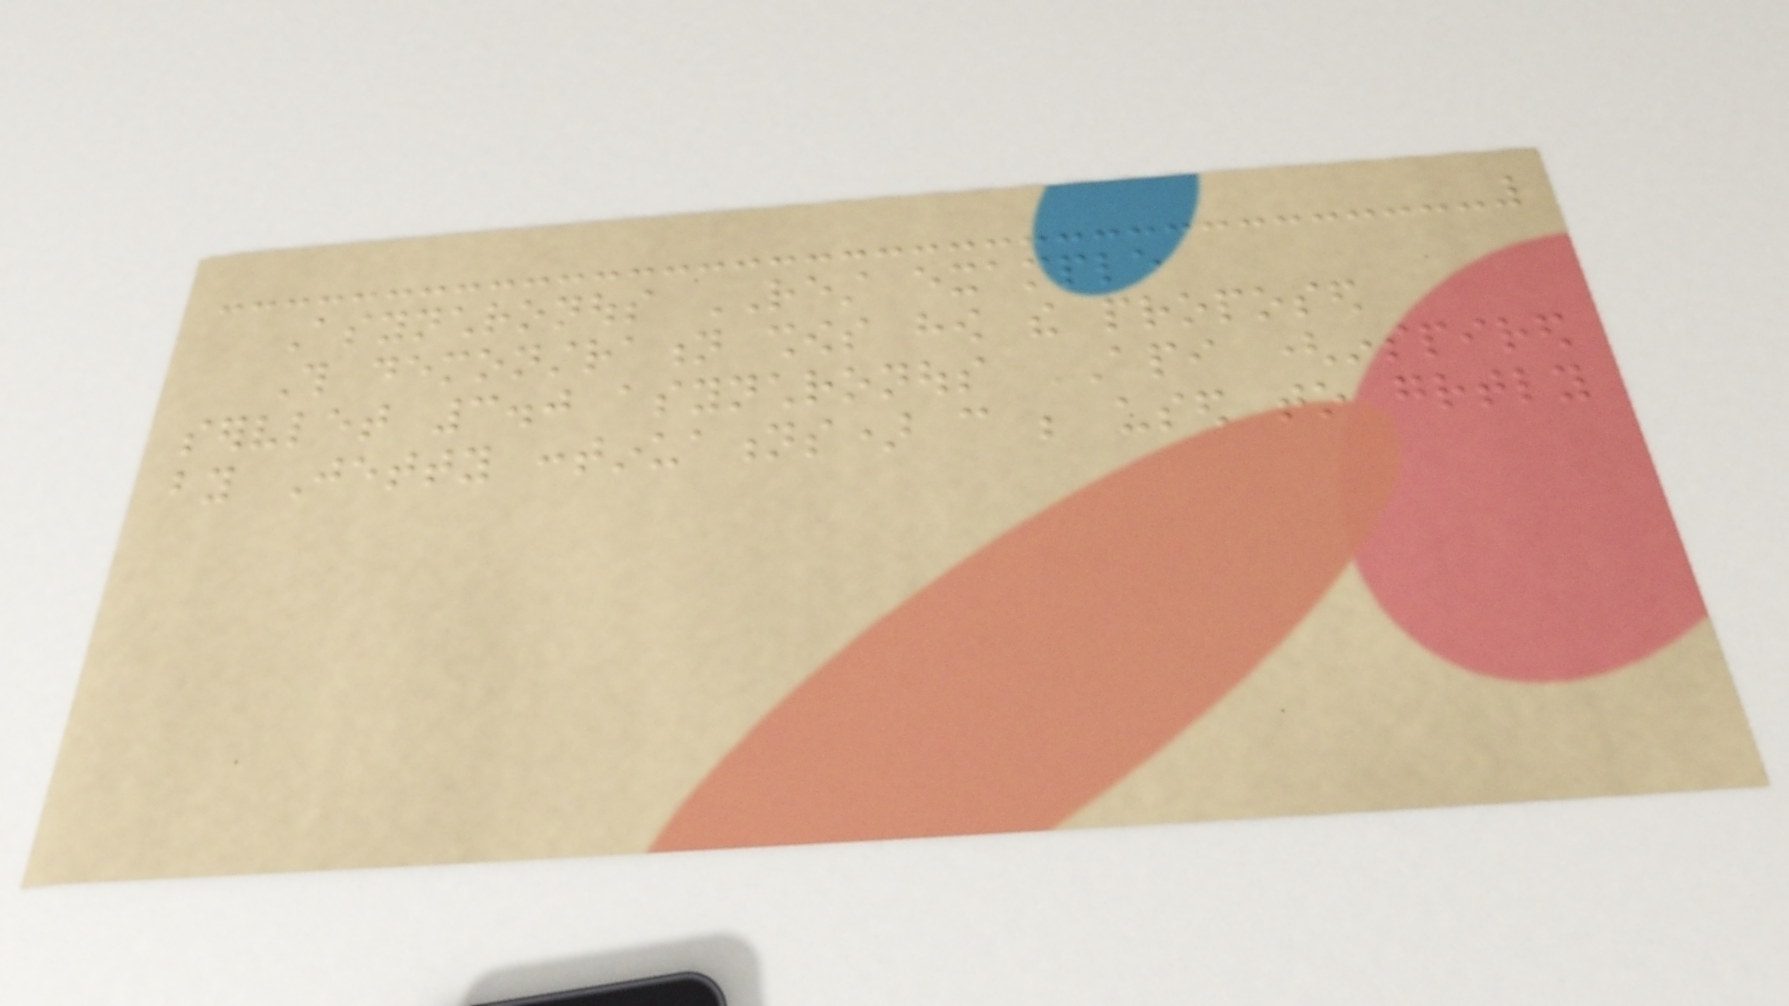Asynchronous REST example
This demonstration shows how the proposed
servlet 3.0 asynchronous API (inspired
by Jetty continuations) can be used to greatly
